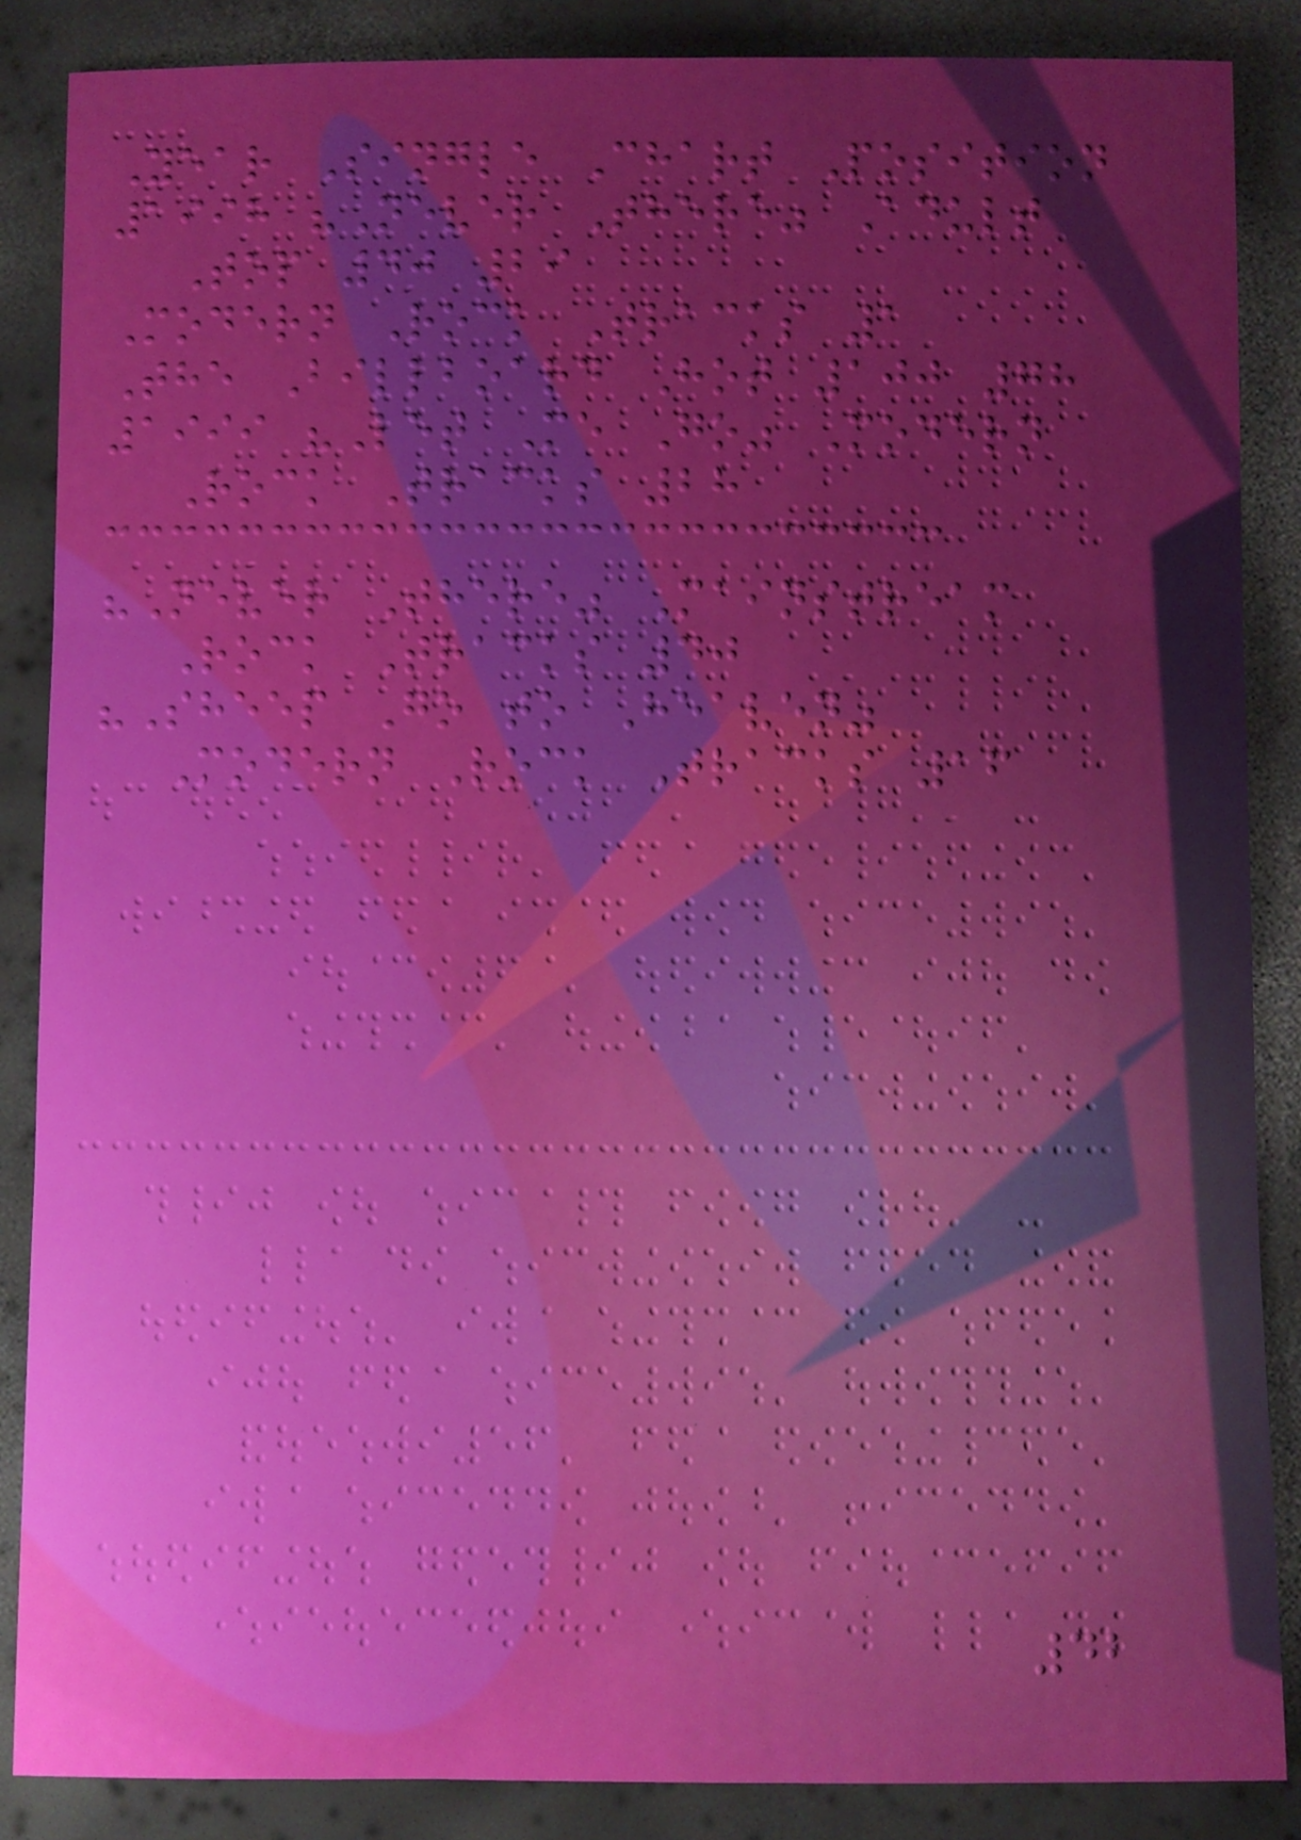Year Single Chart Position
1998 "Never There" Adult
Top 40 29
Modern Rock Tracks 1
The Billboard Hot 100 78
1999 "Let Me Go" Modern
Rock Tracks 28
"Never There" Mainstream
Rock Tracks 40
"Sheep Go to Heaven"
Modern Rock Tracks 16
42
